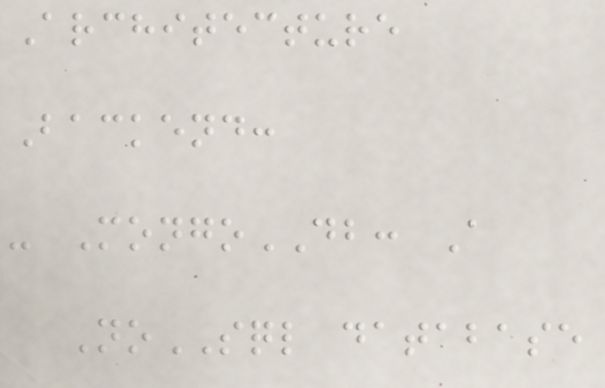Architecture
Backend:
- MongoDB: A
NoSQL database
